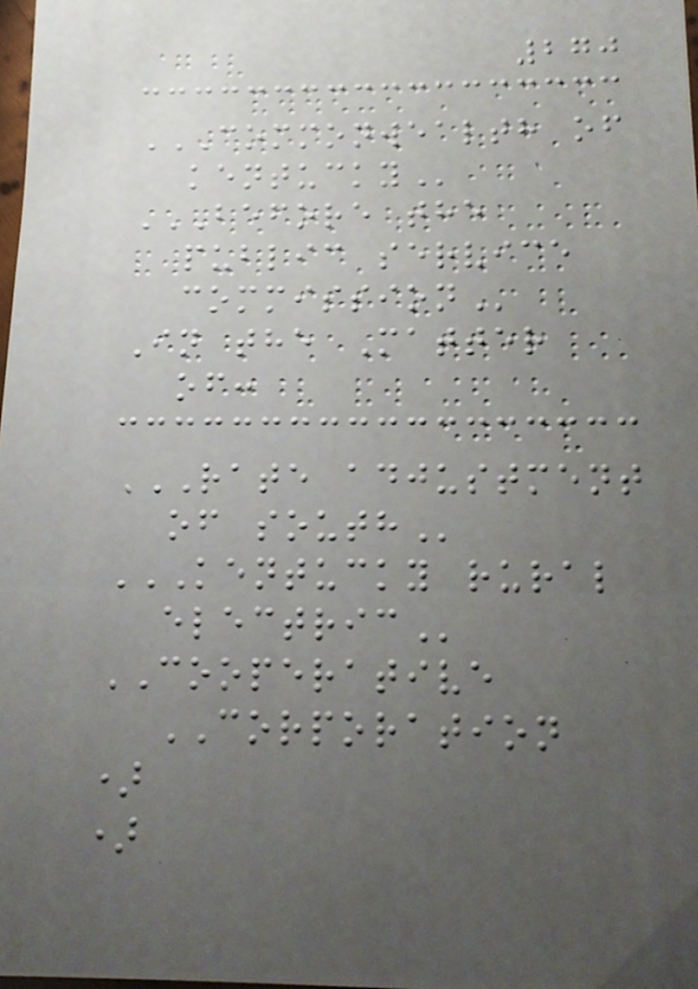270
COMMONWEALTH OF
KENTUCKY
BEFORE THE
PUBLIC SERVICE
COMMISSION
In the Matter
of:
RATE ADJUSTMENT
OF SOUTH
KENTUCKY RURAL
ELECTRIC
COOPERATIVE
CORPORATION
)
)
